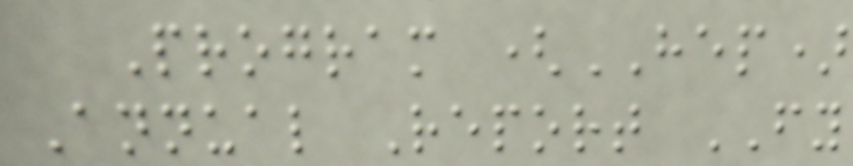Program (HEP)
Annual Report FY
